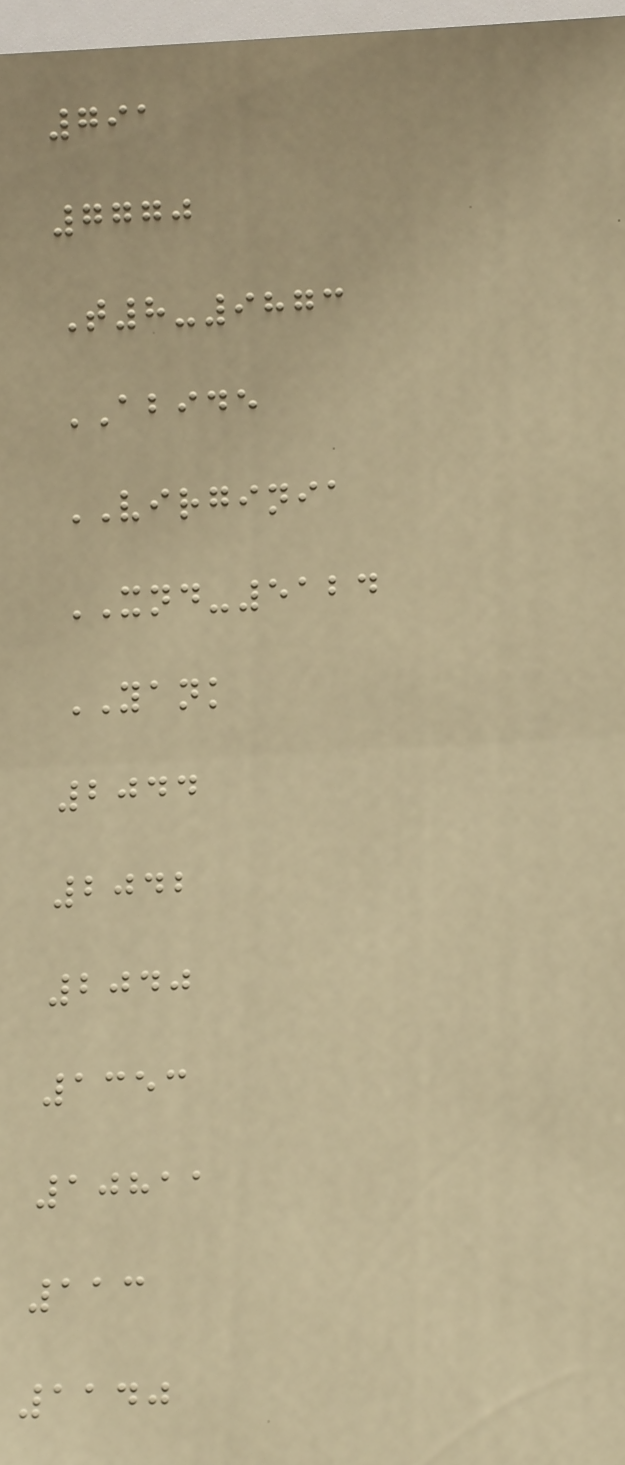791
7770
T8-9873
ABIDE
VIRGINIA
XND-5124
YANK
2044
2042
2040
1353
10811
113
1140
